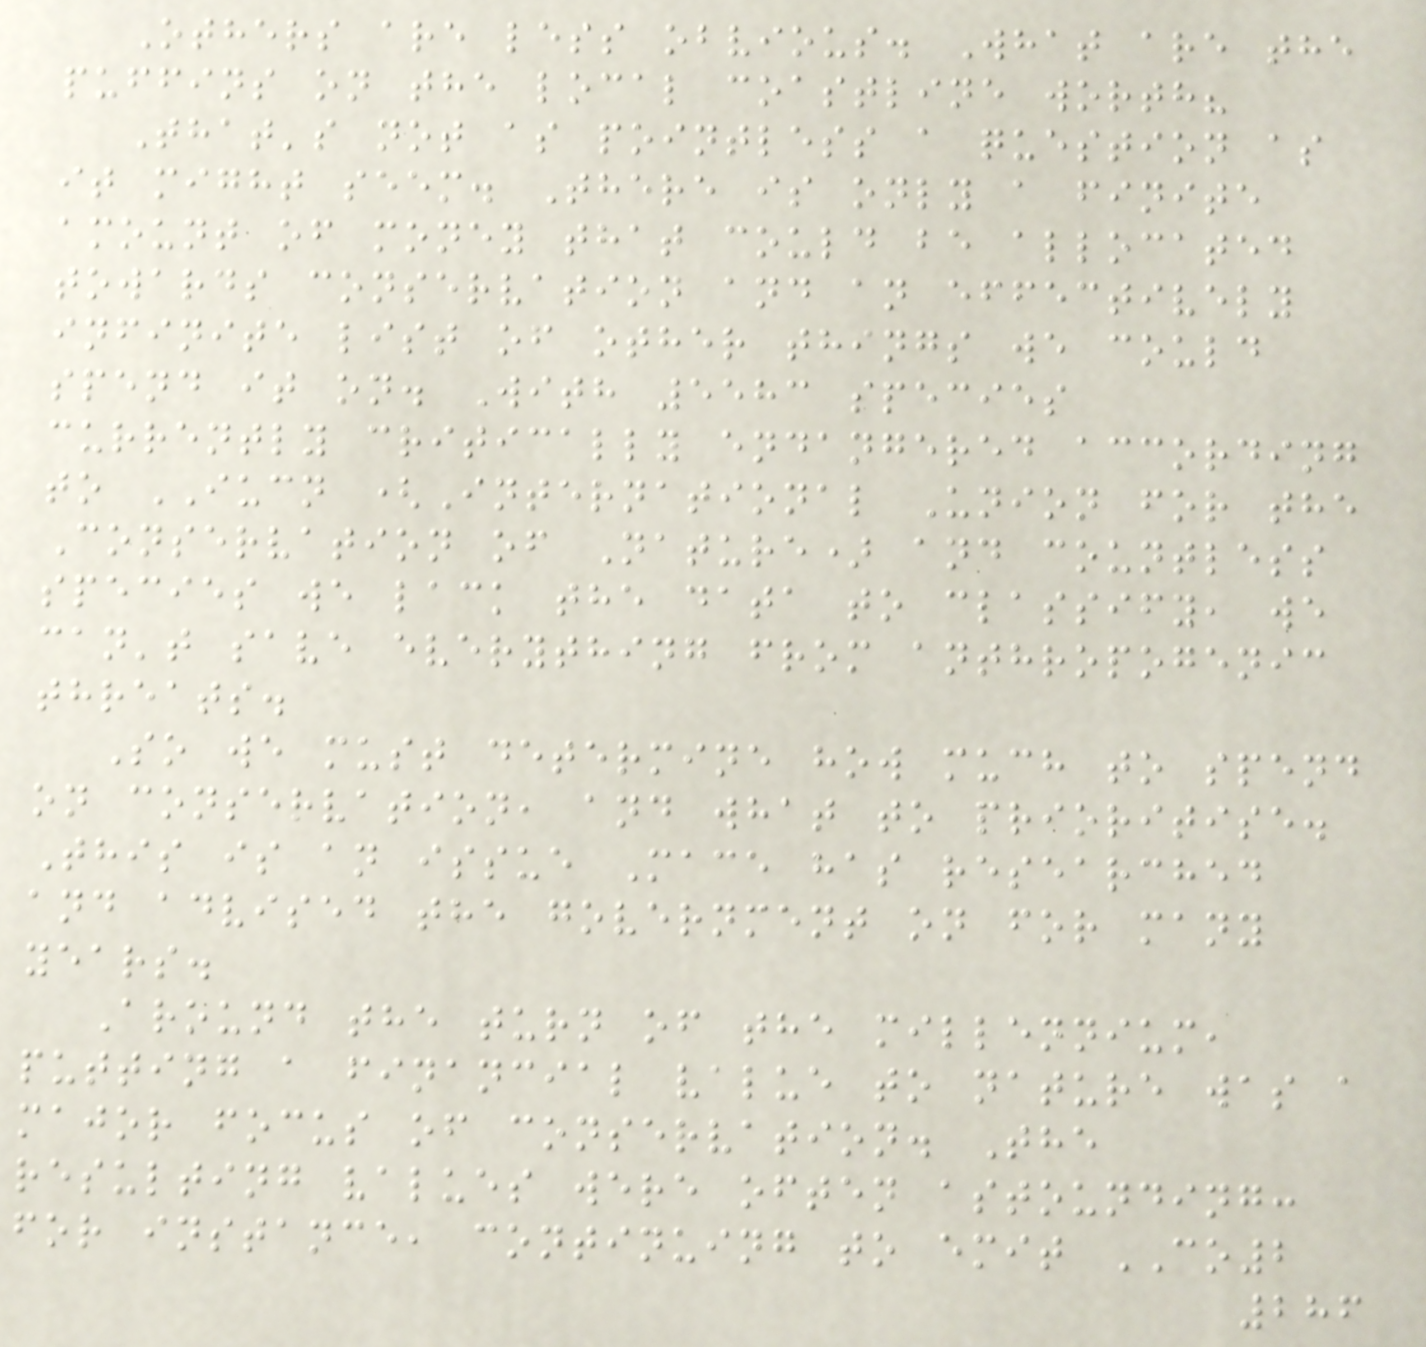Others are less obvious. What are the
puffins on the local coastline worth?
That's not as pointless a question as
it might seem. There is only a finite
amount of money that could be allocated
towards conservation and an effectively
infinite list of other things we could
spend it on. With 5583 species
currently critically endangered according
to IUCN (International Union for the
Conservation of Nature) and countless
species we lack the data to classify, we
can't save everything from anthropogenic
threats.
So we must determine how much to spend
on conservation, and what to prioritise.
This is an issue Mace has researched
and advised the government on for many
years.
Around the turn of the millennium,
putting a financial value to nature was a
major focus of conservation. The
resulting values were often astounding:
for instance, continuing to emit CO2
286
